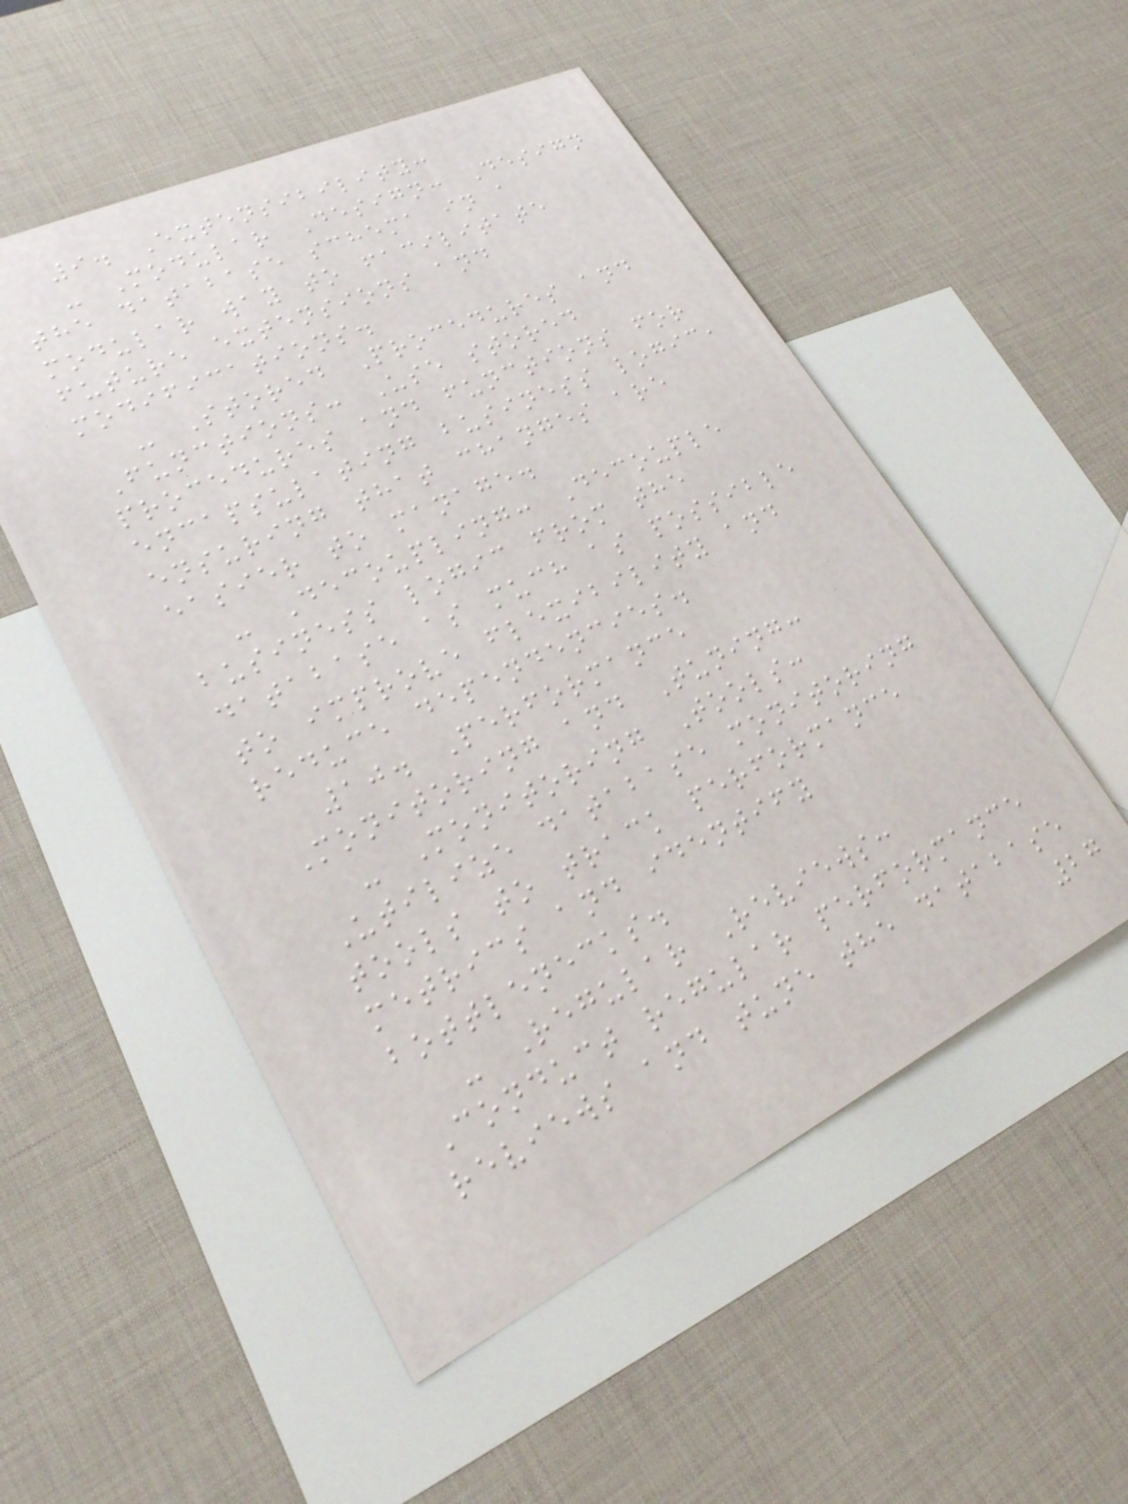9. Extensibility:
- Modular Design: Design
the database schema in a
modular way to facilitate
future extensions and
modifications.
- Stored Procedures and
Functions: Use stored
procedures and functions for
encapsulating business logic,
ensuring that changes are
easier to manage.
- Decoupling: Decouple
business logic from the
database as much as possible
to improve flexibility and
reduce dependencies.
10. Performance
Monitoring and Tuning:
- Monitoring Tools:
Utilize database monitoring
tools to track performance
metrics and identify
bottlenecks.
- Regular Reviews:
Conduct regular performance
reviews and tune the database
27
